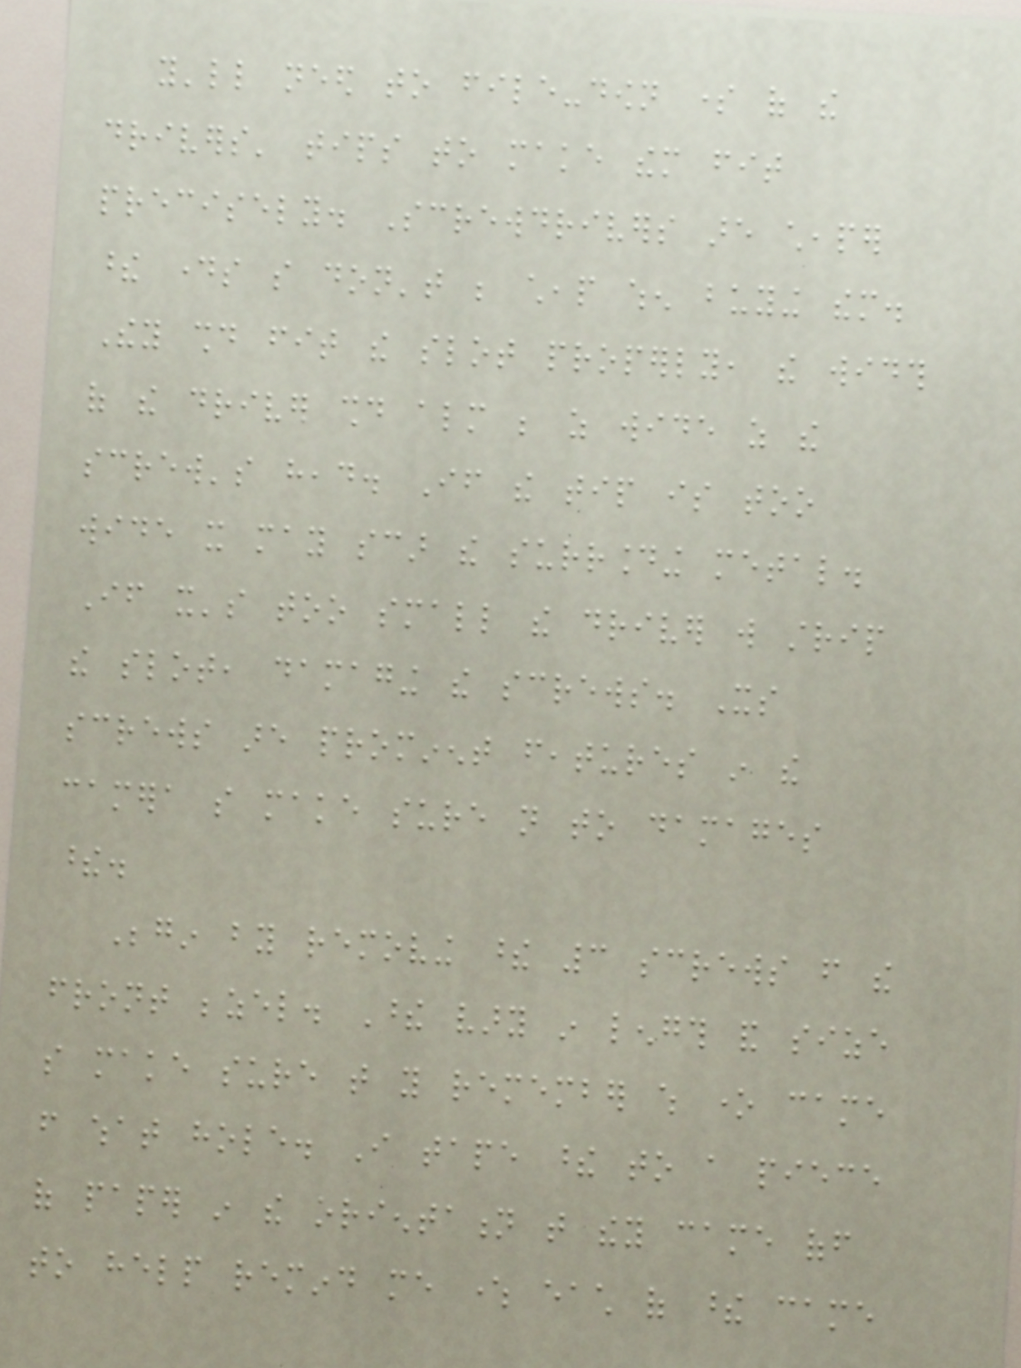you'll need to file-down some of the
drivers' tips to make them fit
precisely. Screwdrivers are cheaper
these days so don't be cheap when buying them.
They should fit the slot properly, the width
of the driver should almost be as wide as the
screw's head. If the tip is too
wide it may scar the surrounding metal.
If it's too small the driver will strip
the slot, damaging the screws. Its
screws are prominent features in the
camera so make sure not to damages
these.
Begin by removing these 3 screws from the
front bezel. These vary in length and size
so make sure that you remember which one came
from what hole. I tape these to a piece
of paper in the orientation that they came off
to help remind me where each of these came
